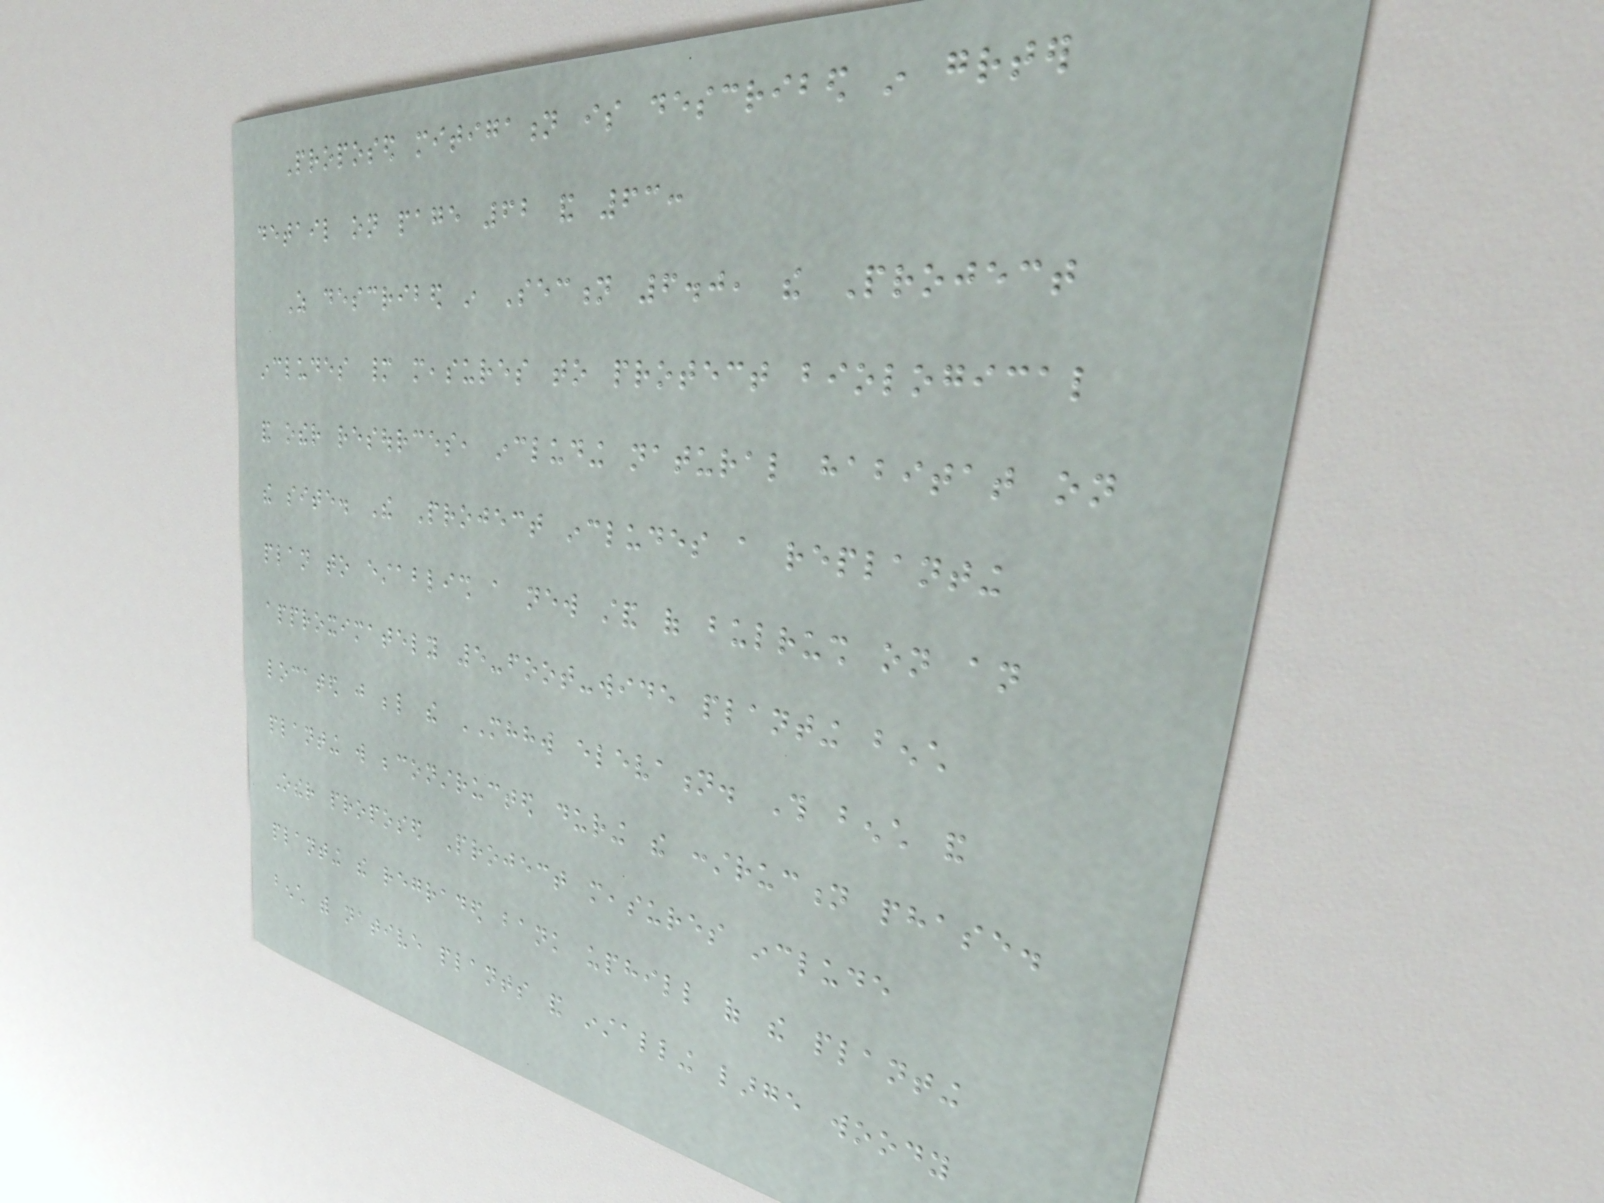Proposed mitigation is described in greater
detail on page 62 and 63:
As described in Section 6.0, the Project
includes many measures to protect biological
and other resources, including natural habitat on
the site. The Project includes a replanting
plan to establish a new stand of bulrush on an
approximately 5-foot-wide planting bench
located just below the MHHW elevation. This bench and
planting will beconstructed during the construction phase.
Other proposed Project measures include
planting the regraded bank uphill of the planting
bench with native plants and installing large woody
